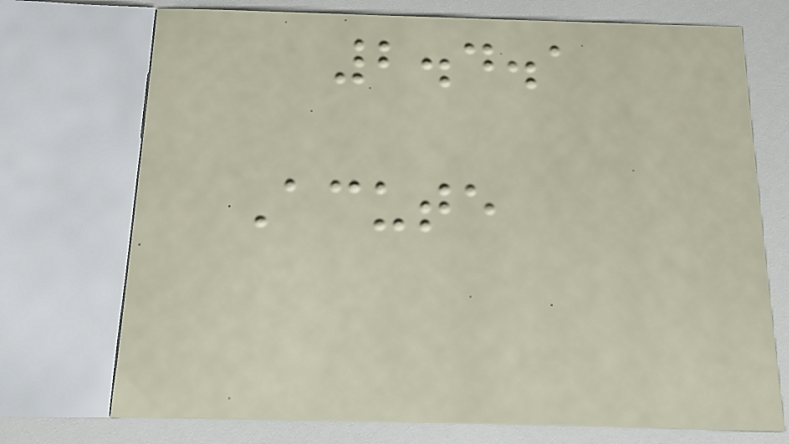2.4.1
Acute
